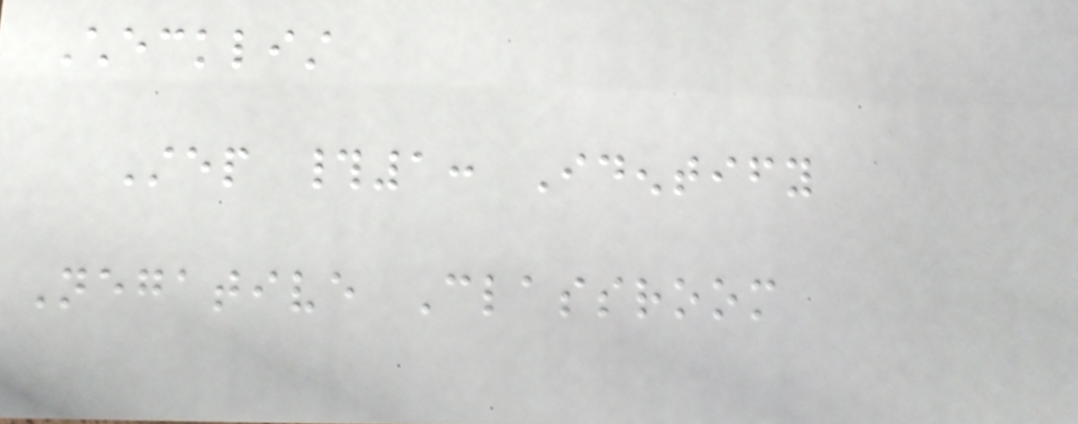Checklist
Step #1: Identify
Negative Classroom
